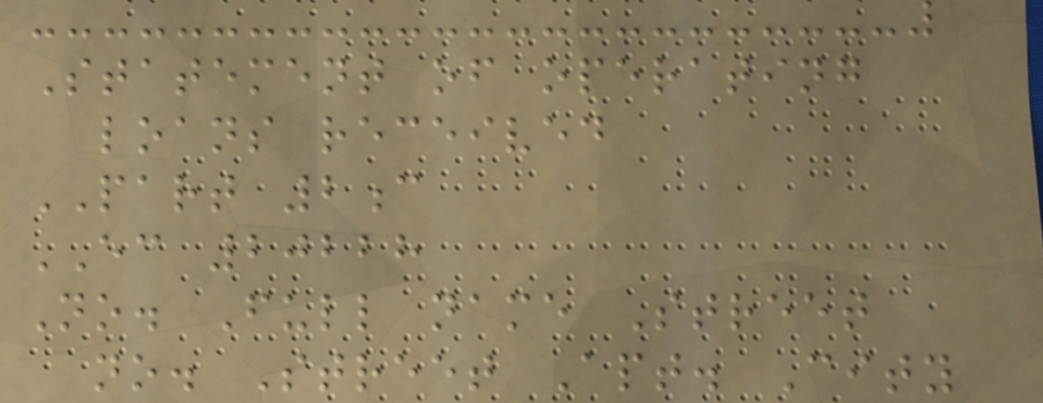Statement of operating
loans received
PART 2c
EC 20228
No. Full name Street
no. Street Apt. City
